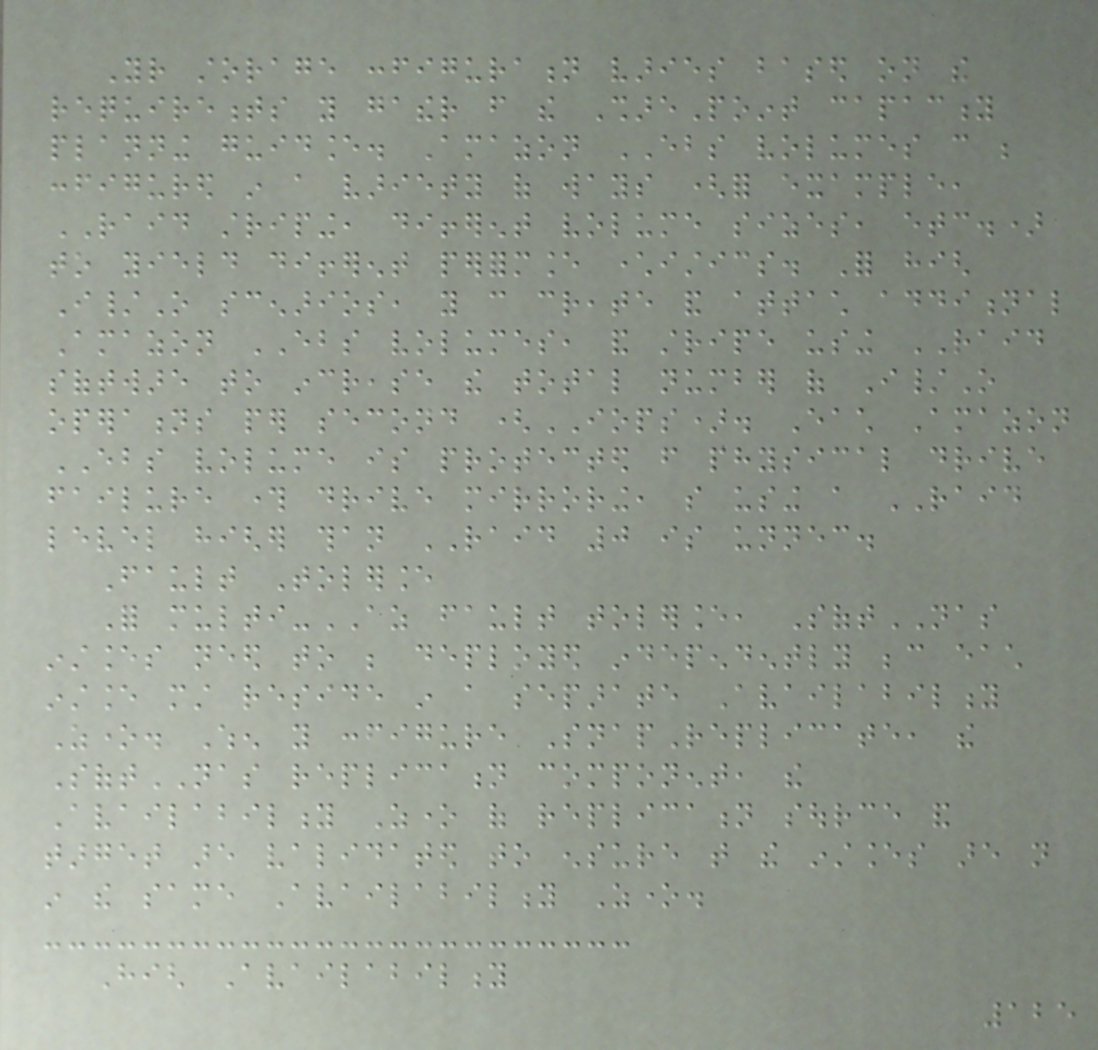Your storage configuration varies based on the
requirements you gather from the SharePoint capacity
planning guidance. Amazon EBS volumes can be
configured in a variety of ways (for example,
RAID striping, different volume sizes, etc.)
to yield different performance characteristics. For high
I/O scenarios, you can create and attach additional
Amazon EBS volumes, and stripe using RAID
software to increase the total number of I/O
operations per second (IOPS). Each Amazon
EBS volume is protected from physical drive
failure through drive mirroring, so using a RAID
level higher than RAID 0 is unnecessary.
Fault Tolerance
For multi-AZ fault tolerance, SoftNAS
instances need to be deployed independently because each
instance must reside in a separate Availability
Zone. When you configure SnapReplicate, the
SoftNAS replication component, the
Availability Zone of replication source and
target are validated to ensure that the instances are not
in the same Availability Zone.
High Availability
125
